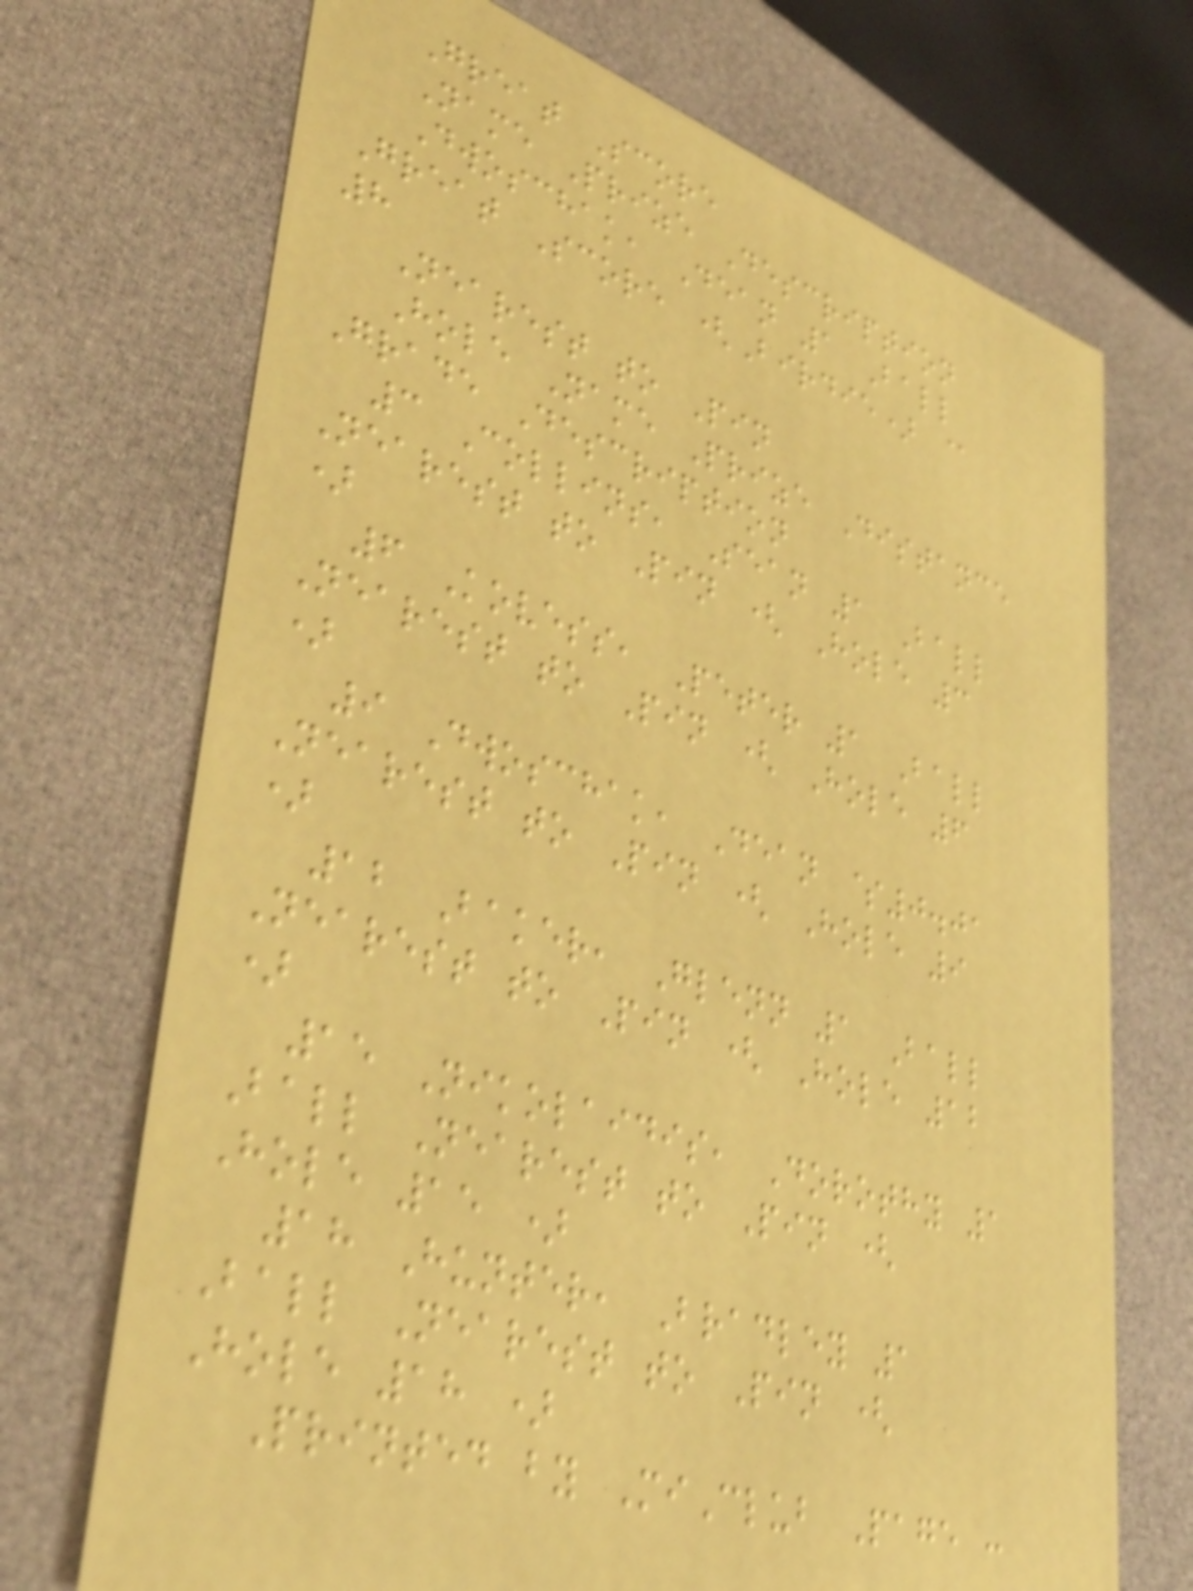Great Score
Name Prize Description
Dwoschak, Dean 1 Ball
Great Score (Birdie) @
8
Nearest to Pin
Hole Name Prize Distance
Grade Description
3 Collins, Sean 1 Ball
Nearest to Pin ( Hole 3
)
6 Kovess, Peter 1 Ball
Nearest to Pin ( Hole 6
)
9 Dwoschak, Dean $0.01
Nearest to Pin ( Hole 9
)
12 Baker, Glenn 1 Ball
Nearest to Pin ( Hole 12
)
15 Nikolaidis, Dorothy 1
Ball Nearest to Pin (
Hole 15 )
18 Hunter, Bradley 1
Ball Nearest to Pin (
Hole 18 )
Printed by MiClub Page :
